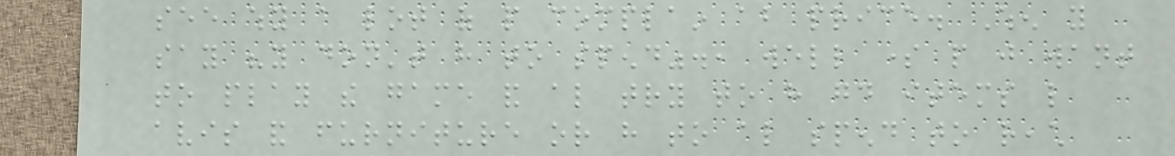see why a lot of people complain about price. When you
say "you don't have to spend"., well some people just want
to play the game and also try to have good items like
avis and furniture or have to also spend to reach
